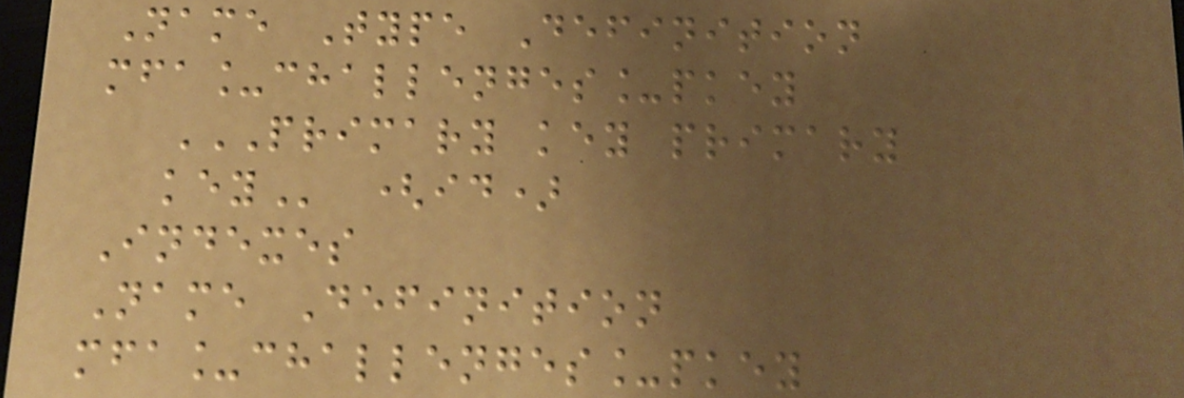Name Type Definition
mfa_challenges_pkey
PRIMARY KEY PRIMARY
KEY (id)
Indexes
Name Definition
mfa_challenges_pkey
